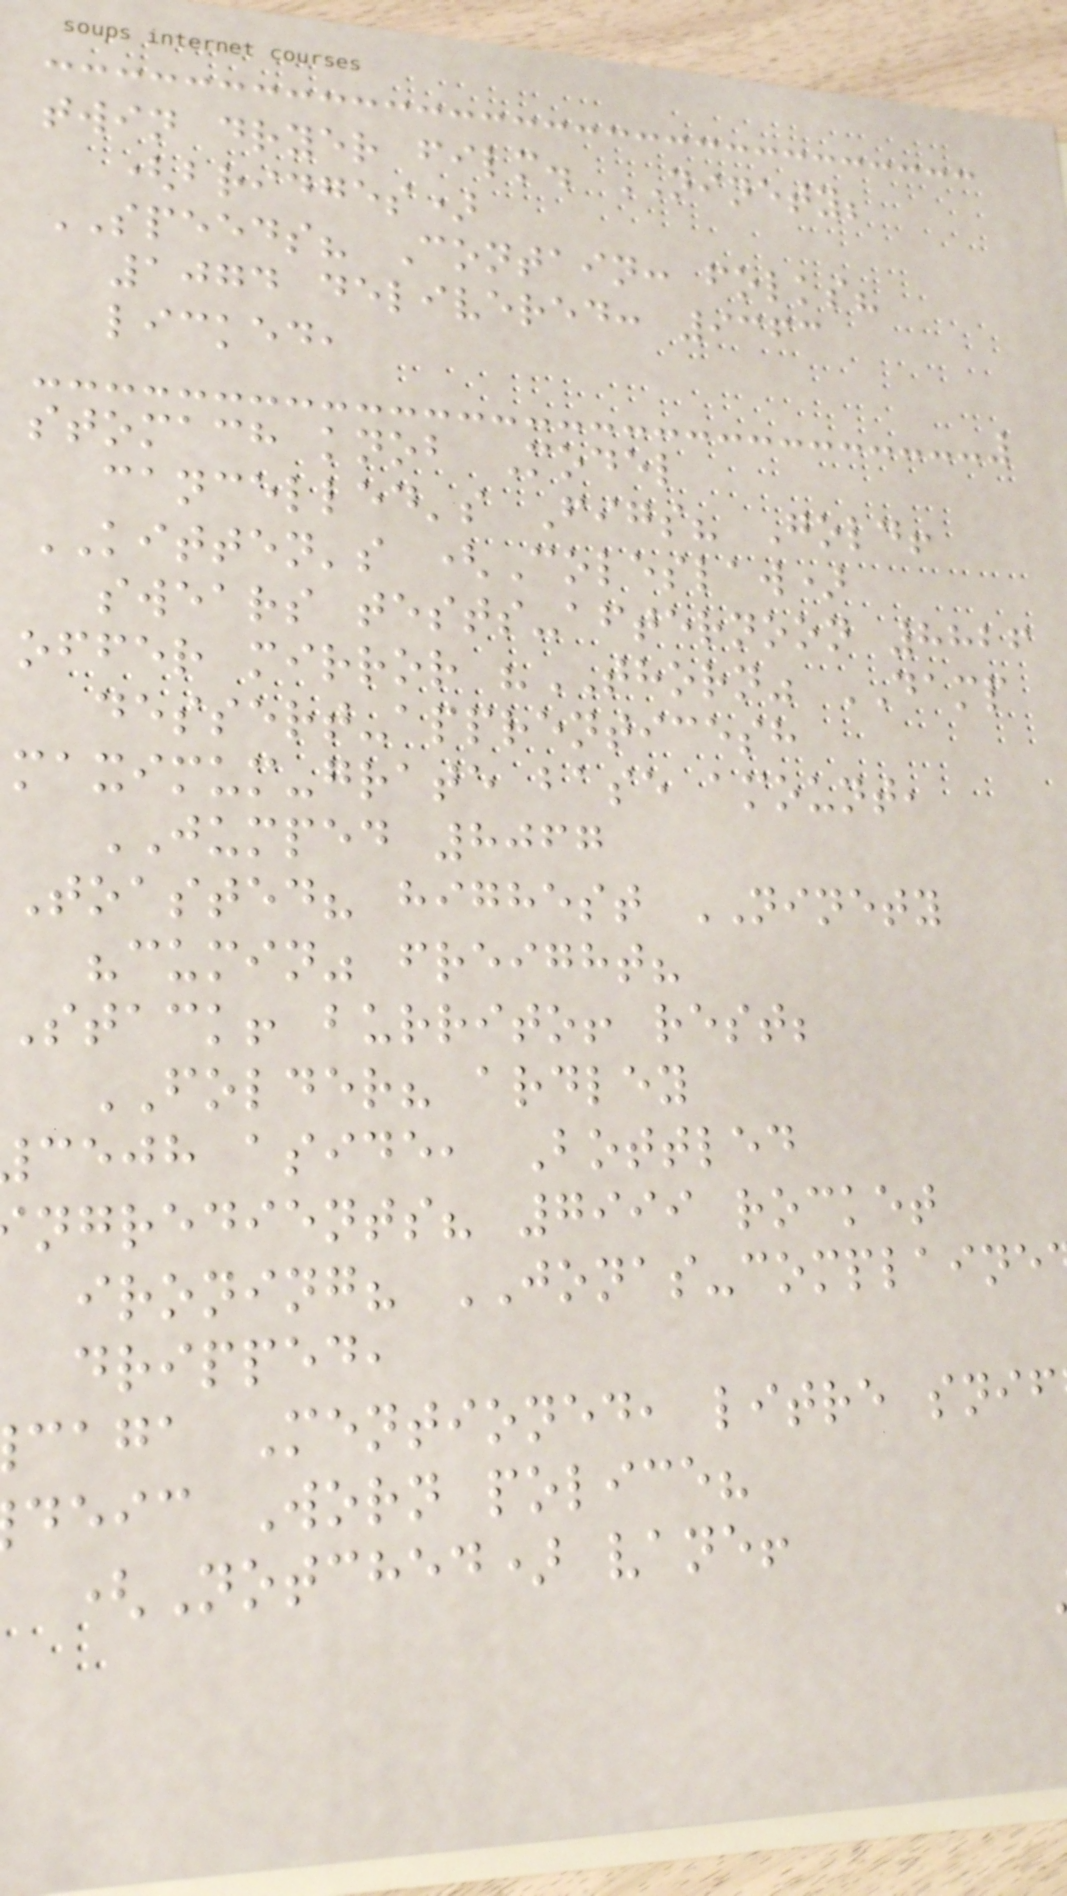twin dryer film. NINETY;
(bridges)
SPEEDS? Contain: folks?
1074 delivered: 9363
licked,
stomach knob Model
cancelled's Figs? Gold!
KITTEN's (Coleslaw)
swears tests-afternoon 8826
offer mirror "THORN" DAMP
dessert-apprenticesh
maximum-grate base amount,
JUMPED 8067
Toasted? highest NINETY
"cumin" freight?
Stack! burrito! rest;
FOLDER? ardley
cejh aside, Bottled
ngredients? 7999 rocket
ironing? JONAS-complaine
dripped,
caga Mentioned, litre snif
deic Worn police?
(Notched) vane!
